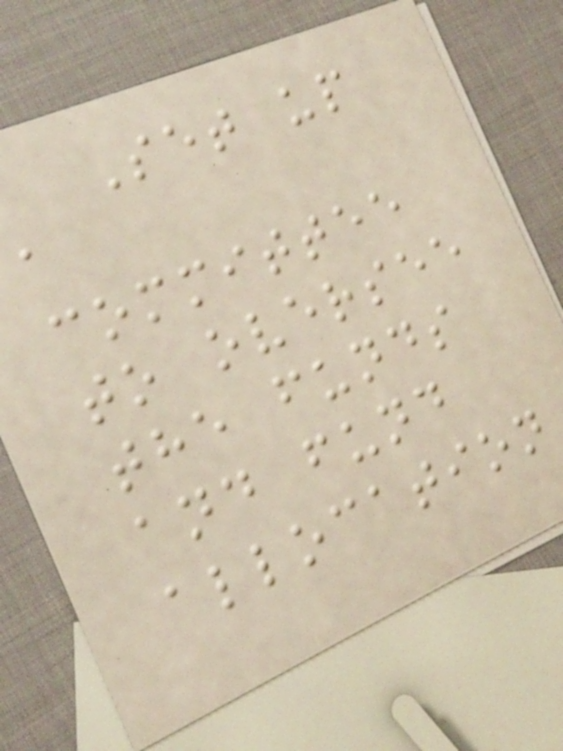Set up
a
committee
to oversee
the funds
and fund
allocation
